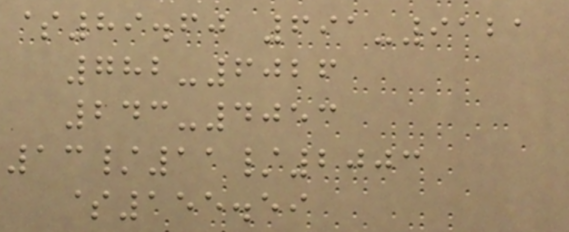$89.60 691-9121
782-6026
243-4053
13/11/2003
$155.59
